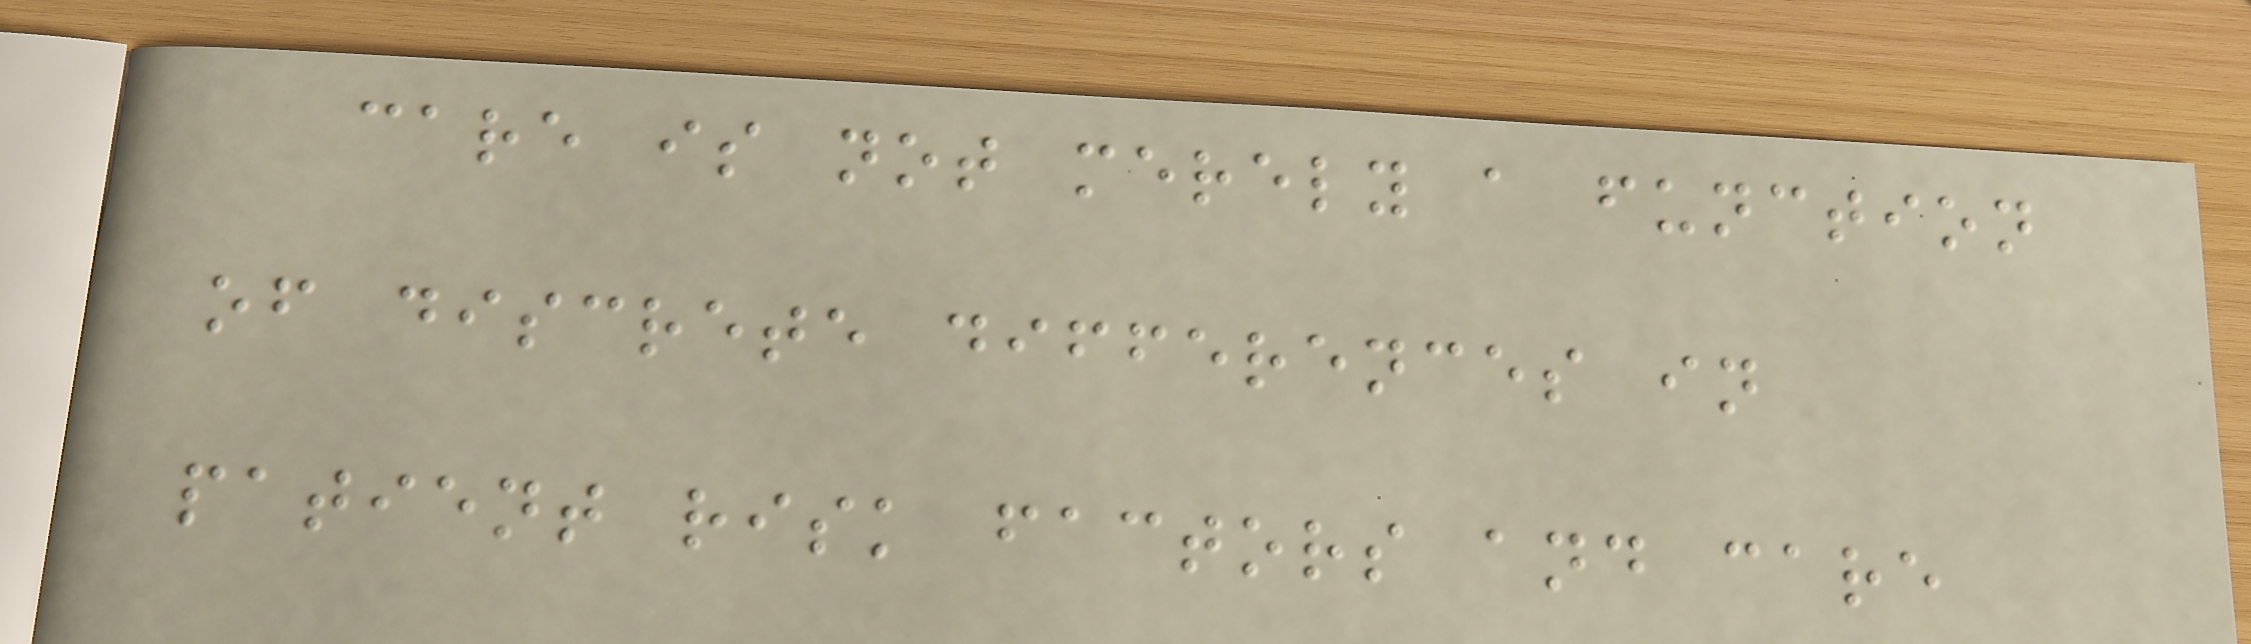care is not merely a function
of discrete differences in
patient risk factors and care
